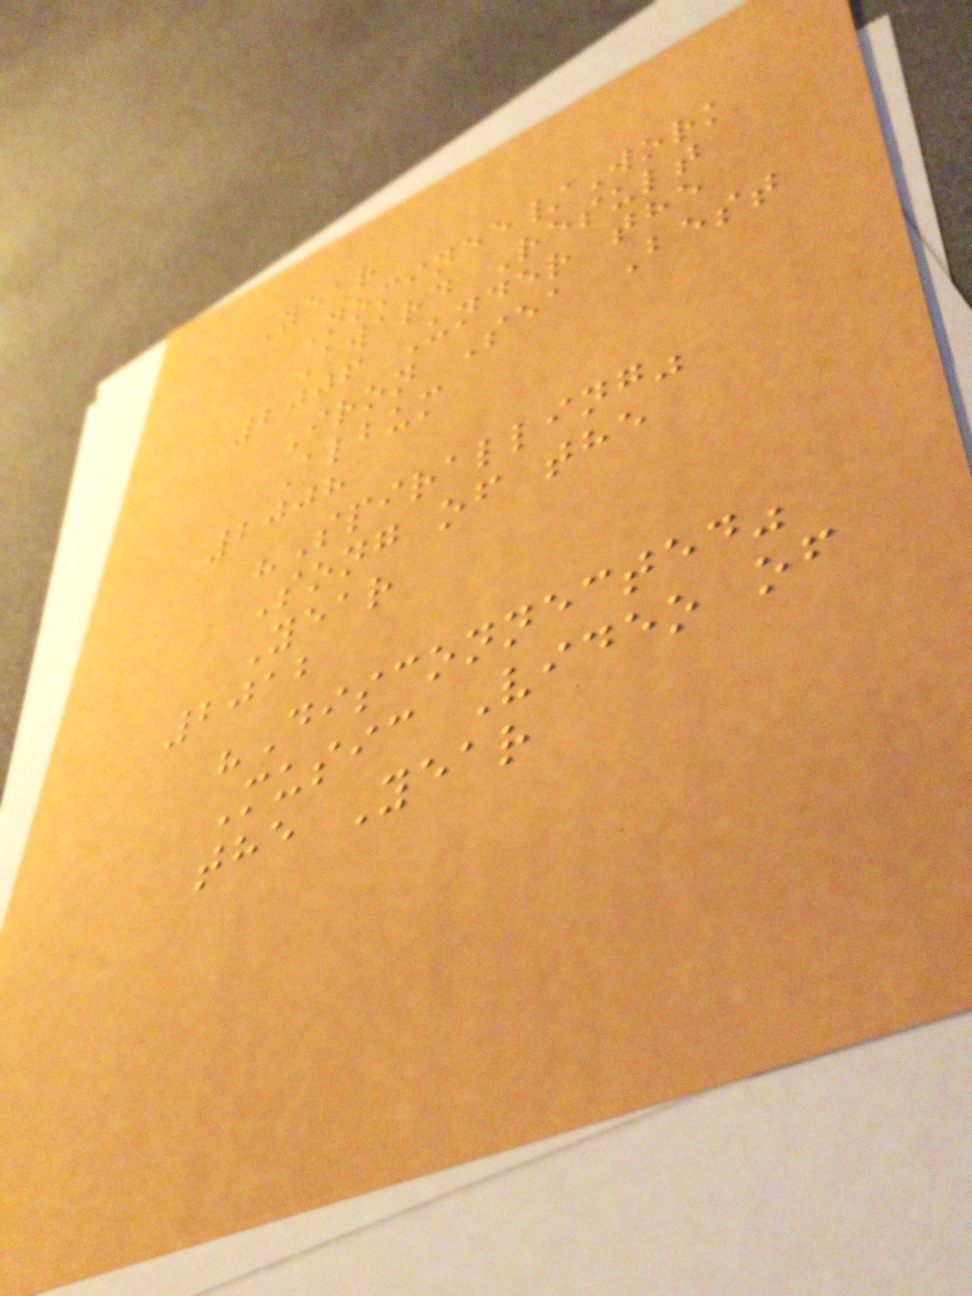Year
Nominee/Work
Award Result
2006 Under the
Iron Sea Best
Album
2008
"Spiralling"
Song of the
Year
2012
"Disconnected"
Music Video of
the Year
